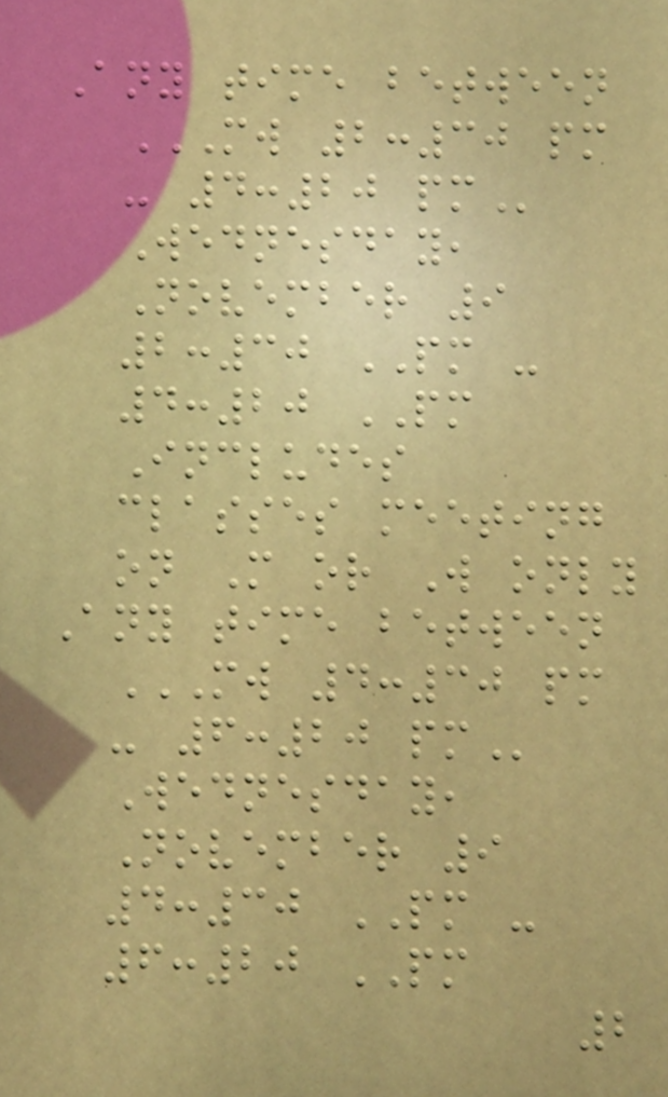Any time between
MW 2:30 PM
- 4:20 PM
Wednesday,
November 9
2:30 PM -
4:20 PM
Includes
classes meeting
on M or W only
Any time between
MW 4:30 PM
- 6:20 PM
Wednesday,
November 9
4:30 PM -
6:20 PM
2
